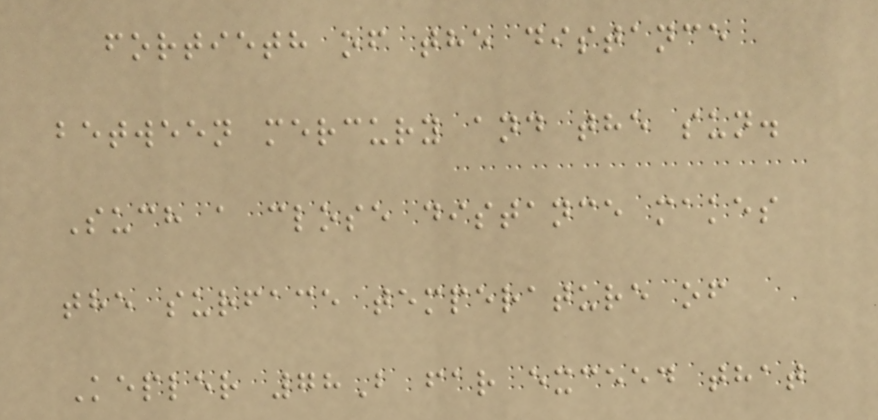fortieth of the distance
between mercury and the sun.
Such a close distance makes
the surface temperature of
Kepler 78B far exceed that
